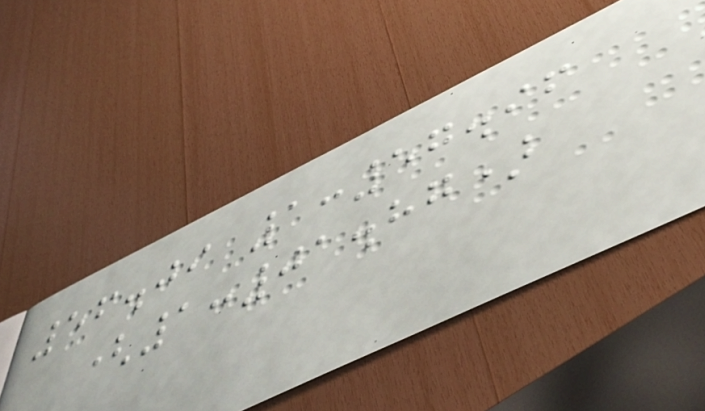56.09 1:57.96
(1:01.87)
